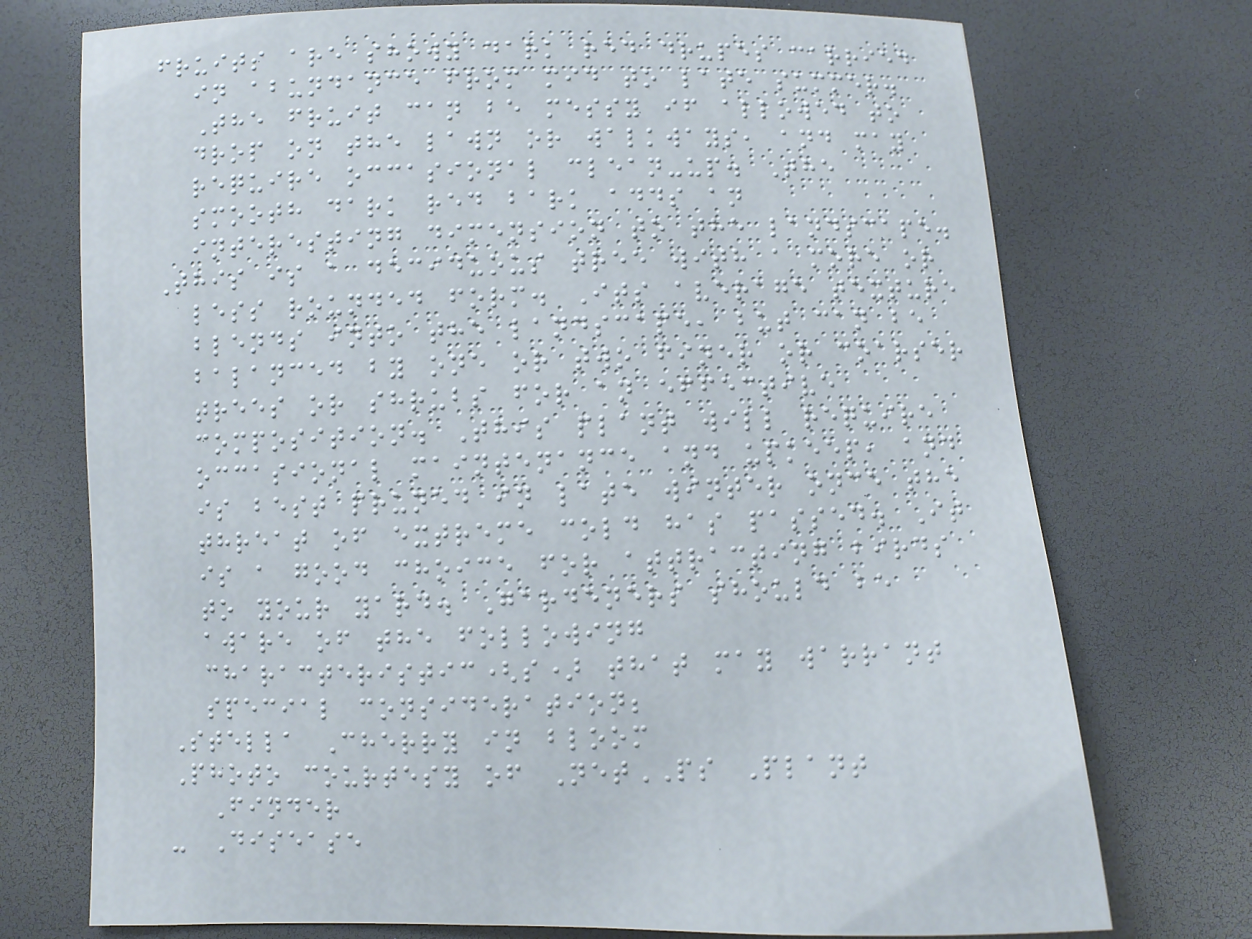fruits are showy dark red drupes carried
in abundance from mid to late summer.
The fruit can be messy if allowed to
drop on the lawn or walkways, and may
require occasional clean-up. The
smooth dark red bark adds an
interesting dimension to the landscape.
This is a deciduous tree with a more or
less rounded form. Its average texture
blends into the landscape, but can be
balanced by one or two finer or coarser
trees or shrubs for an effective
composition. This plant will require
occasional maintenance and upkeep, and
is best pruned in late winter once the
threat of extreme cold has passed. It
is a good choice for attracting birds
to your yard. Gardeners should be
aware of the following
characteristic(s) that may warrant
special consideration;
Stella Cherry in bloom
Photo courtesy of NetPS Plant
Finder
- Disease
